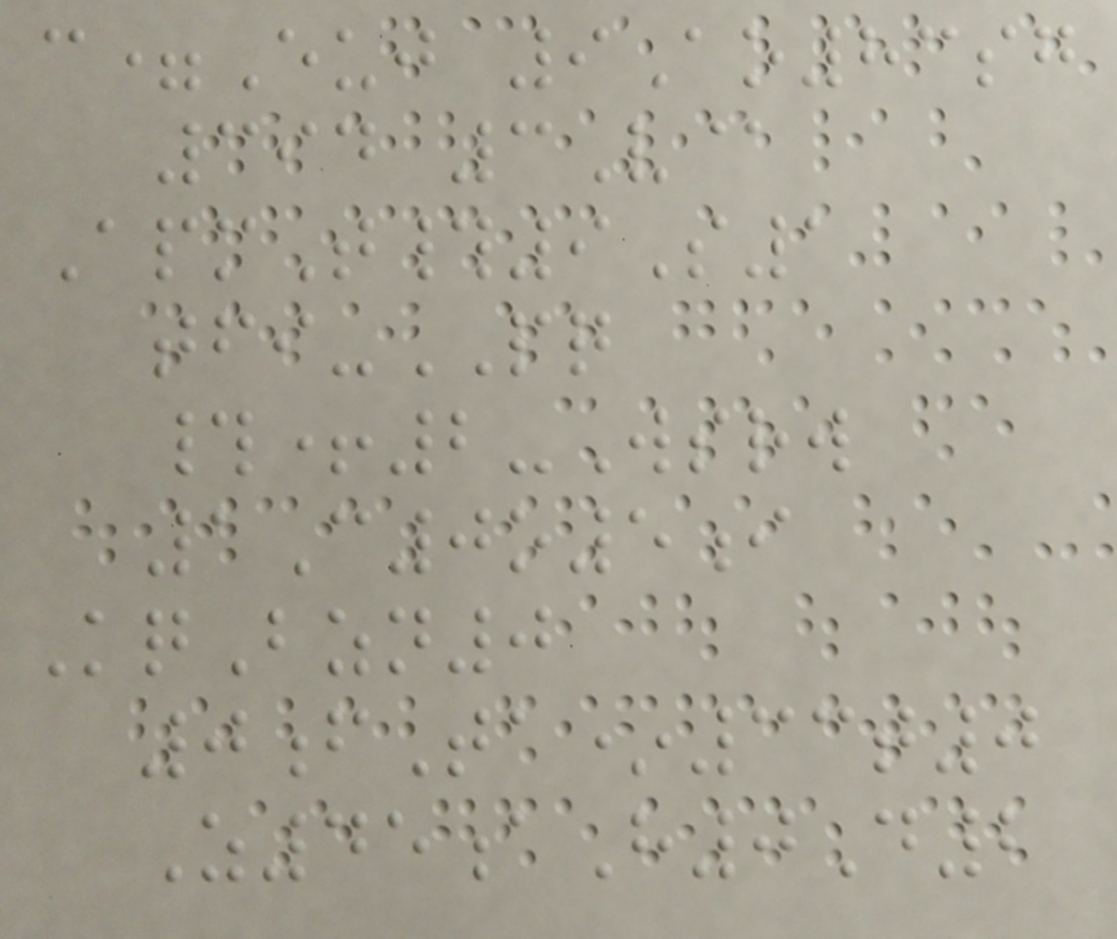c=Euj 9Ao83sg
394 3V@
ApmT#9S1
tfi-PQ
#+2-Wsrw
1C0o5i
KqBzn0
0fTa*33t0
Z45aH0D2
